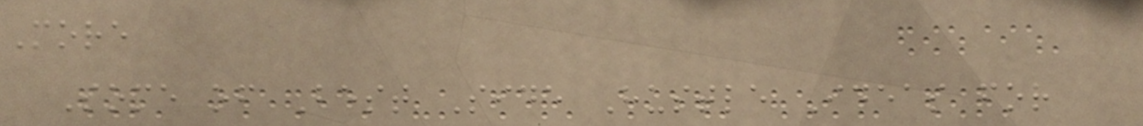More
Some of Best Side Hustle Ideas for
